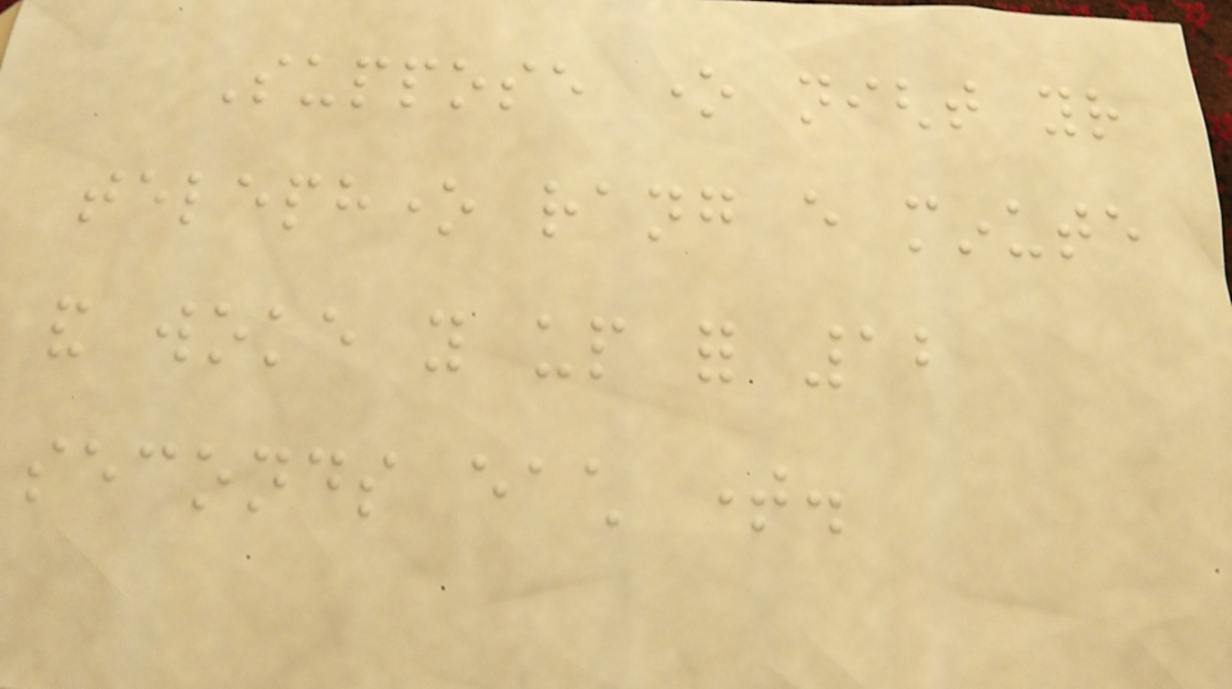Suppose one night your
telephone rang every minute
and woke you up for 12
seconds each time.
